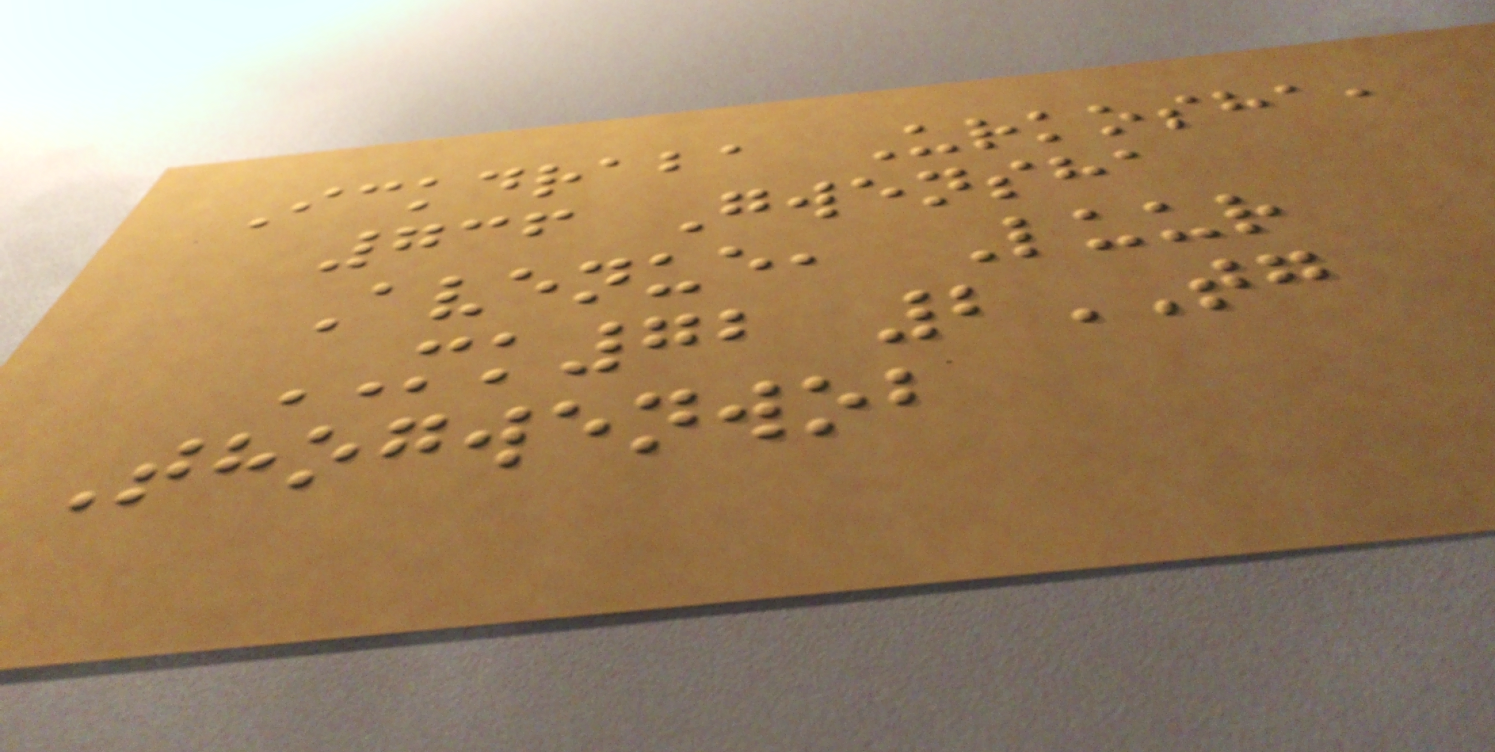Ickdraba Urkosha,
736 Gwensha
Avenue, Luur
MK72 2TG
Thogwenwob
